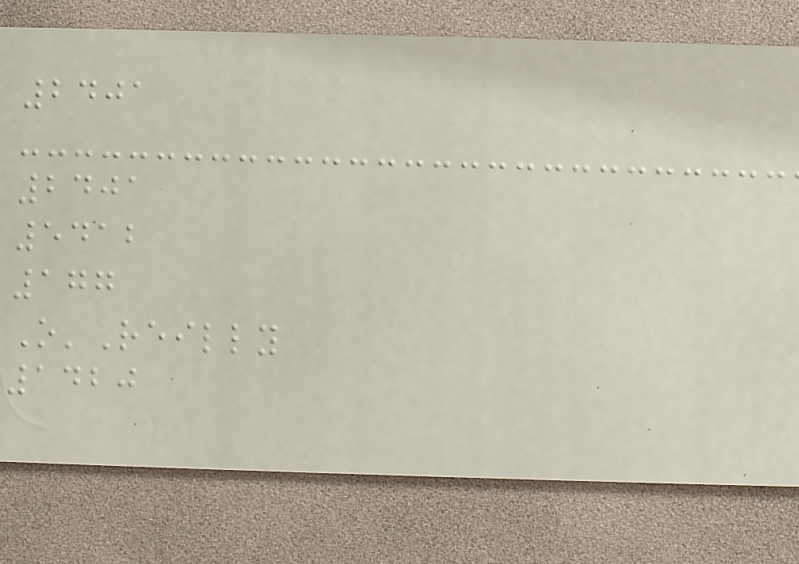2401
2401
5412
177
O'Reilly
1420
